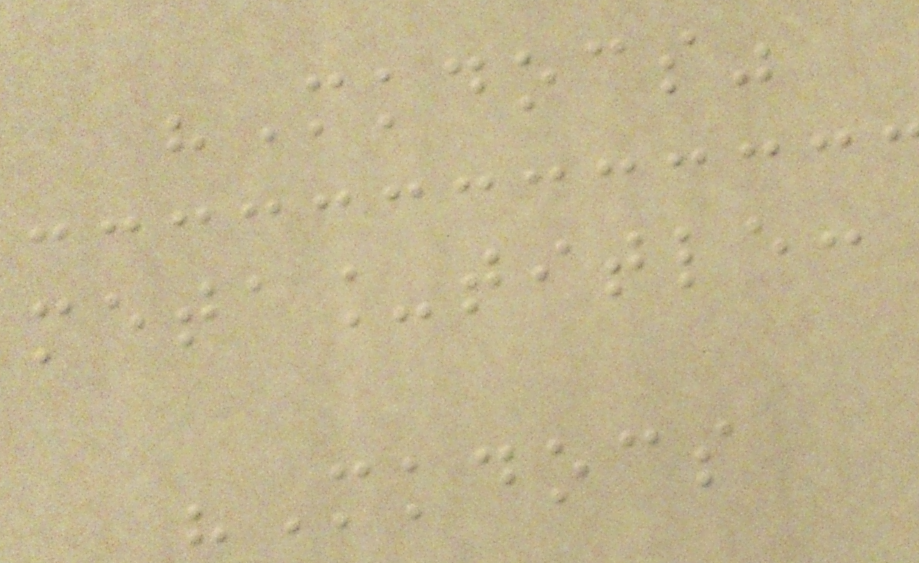"Mkdocs"
meta_title:
"Mkdocs
